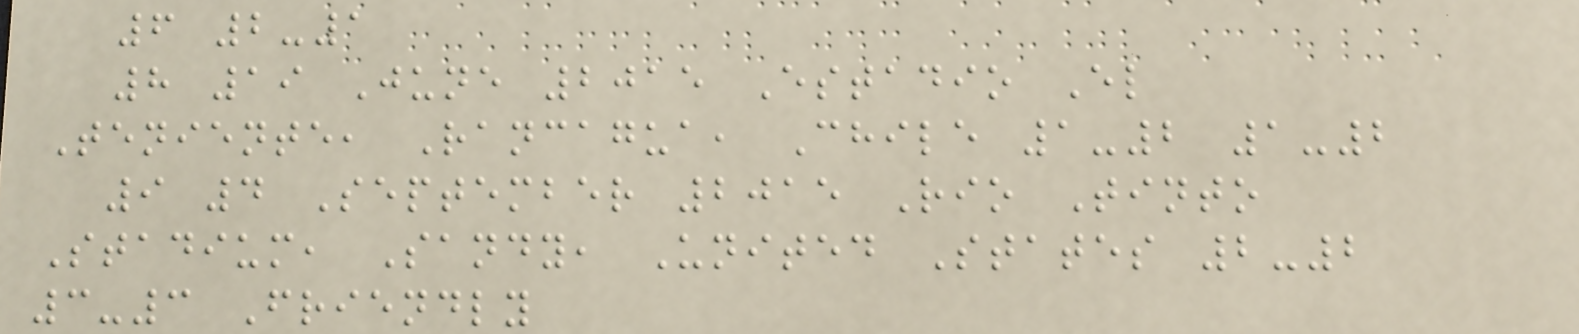6 2-1
8 19 June 2015 Estadio El
Teniente, Rancagua, Chile 1-2 1-2
9 4 September 2015 Rio Tinto
Stadium, Sandy, United States 2-2
3-3 Friendly
